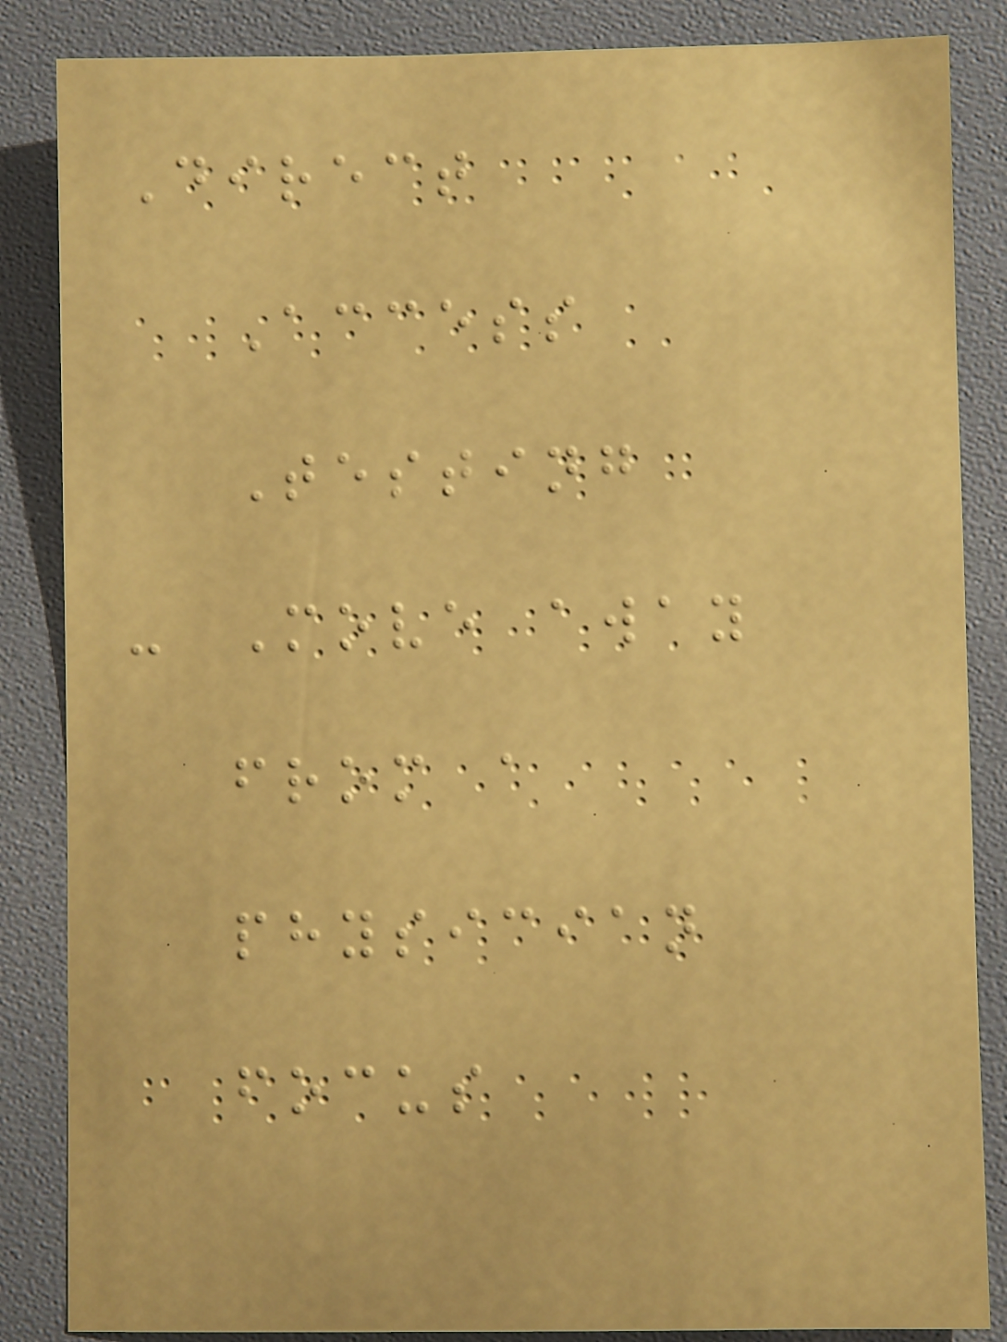Direct
Access
Testing
- Move away
from a
physician
focus
